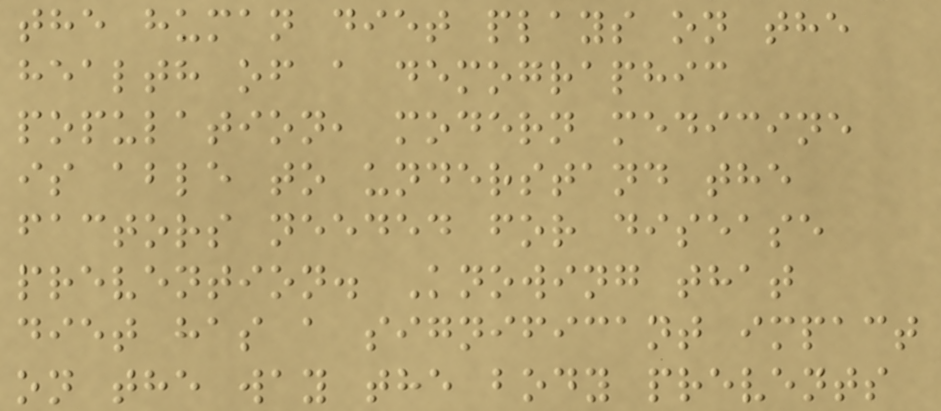the human diet plays on the
health of a demographic
population, modern medicine
is able to understand the
factors needed for disease
prevention. Knowing that
diet has a significant impact
on the way the body prevents
